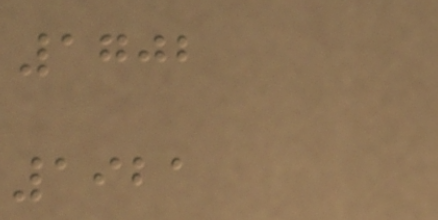1702
1921
